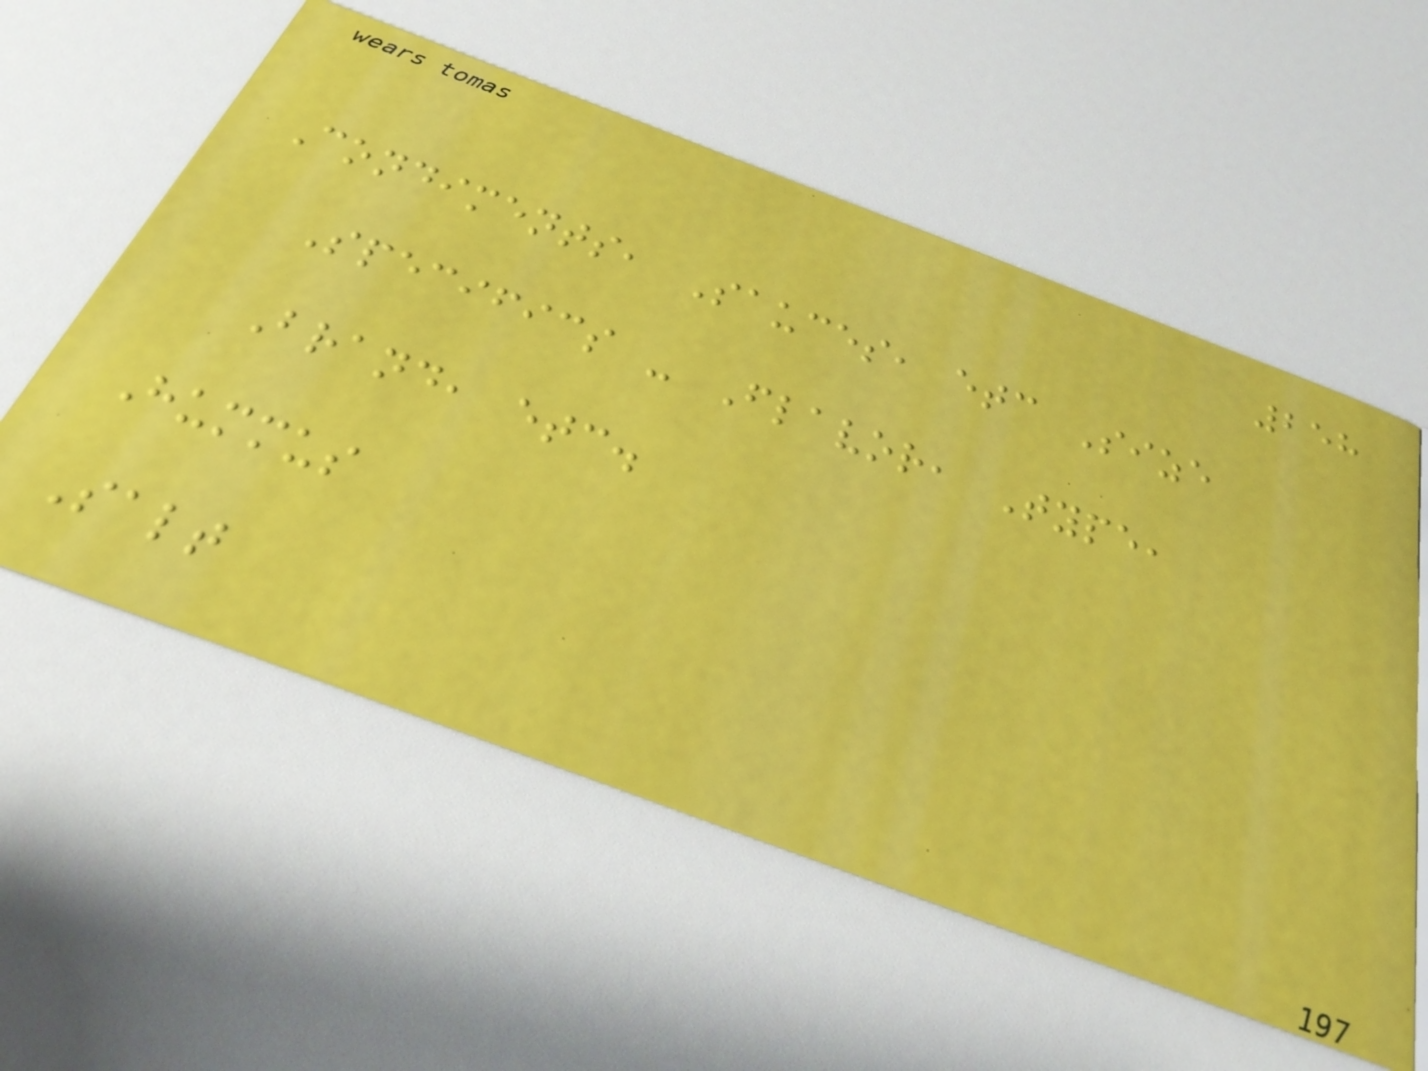258
Condiments, Sauces, etc Size
Specifics - Flavor, Type,
Brand, etc.
Hummus
Salt
